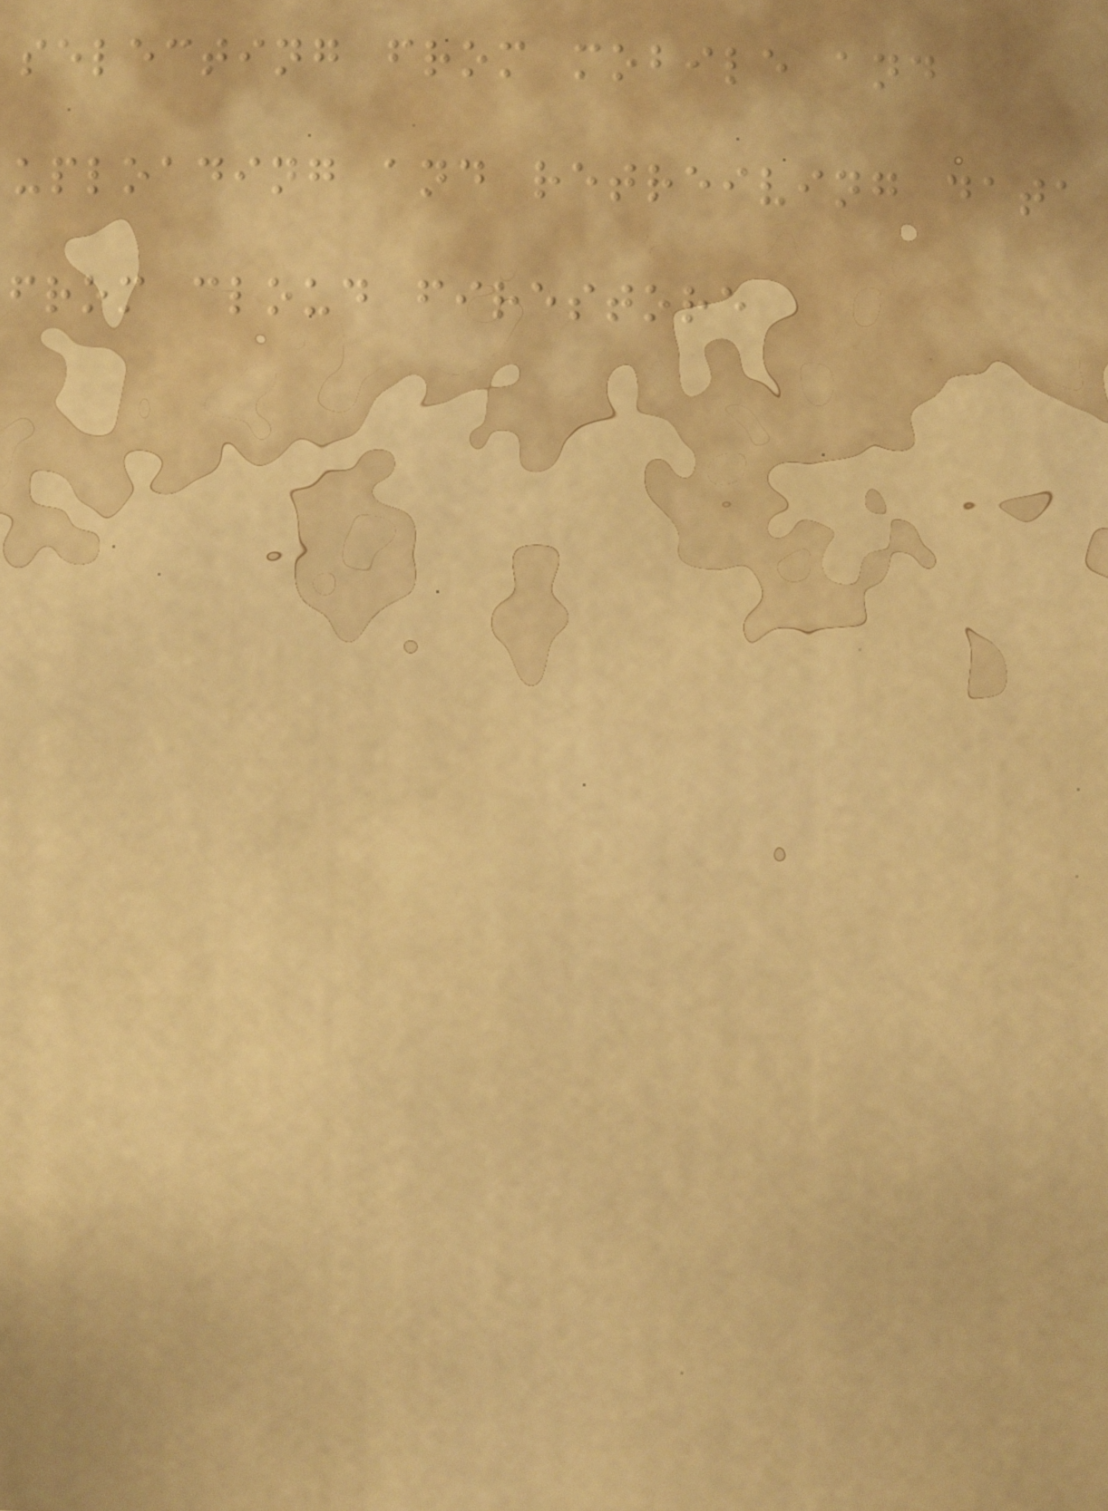selecting from mobile and
uploading and retreiving data
from cloud firestore
